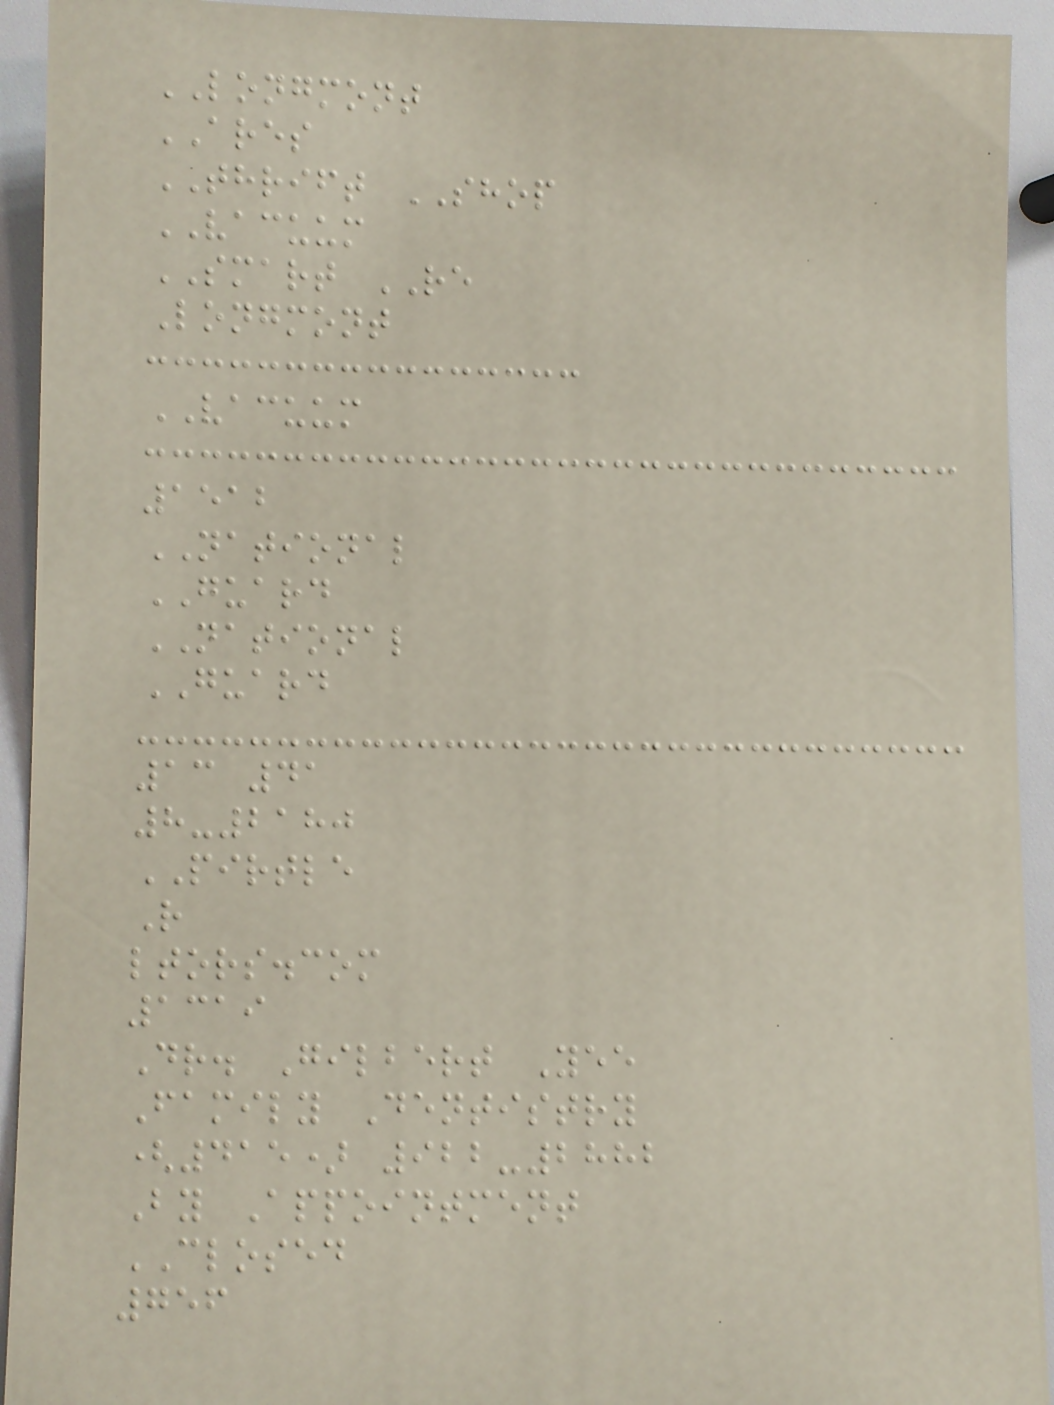LONGMONT
ARES
THRIFT SHOP
VACUUM
SMART RE
Longmont
VACUUM
1512
NATIONAL
GUARD
NATIONAL
GUARD
13 41
8-2180
PIRTLE
R
ltors.com
1319
Dr. Gilbert Yee
Family Dentistry
(415) 922-2882
By Appointment
CLOSED
756
